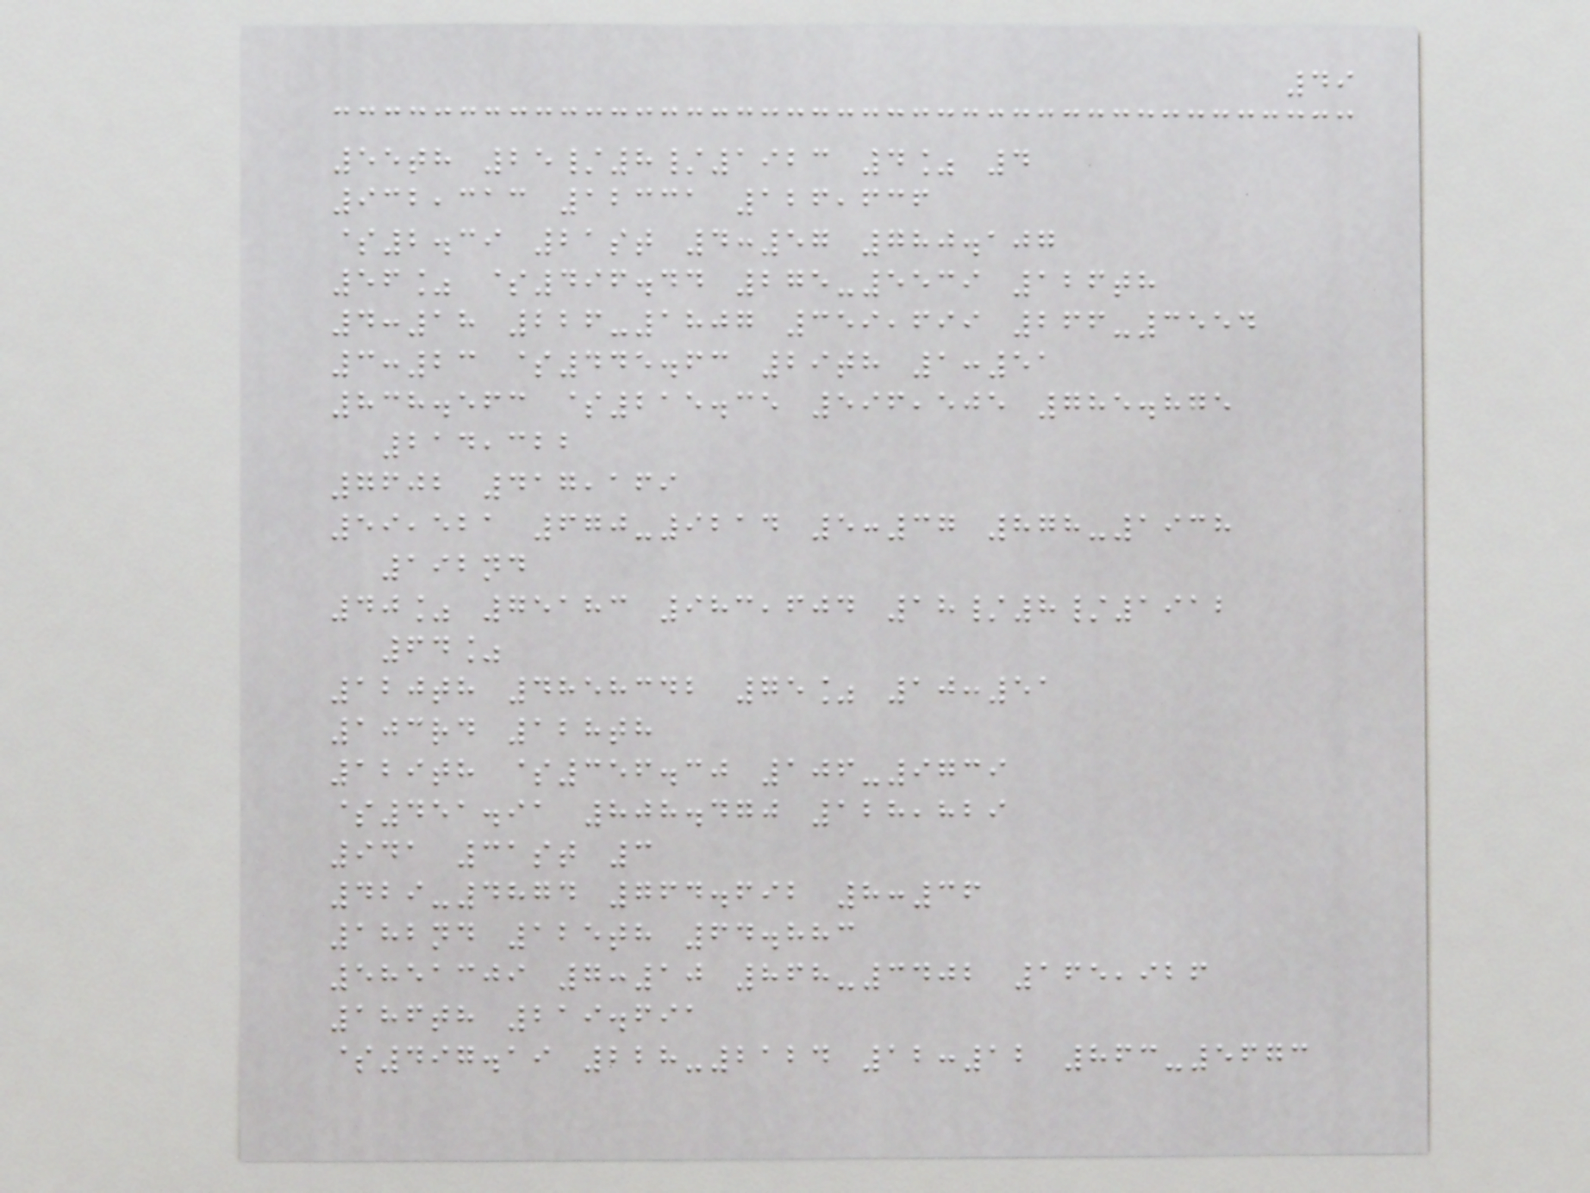49
55th 25/8/1923 4% 4
932,313 12331 126,636
$2.39 21st 4:57 780.107
56% $496.44 275-5539 126th
4:18 226-1807 359,699 266-3554
3:23 $445.63 29th 1:51
838.563 $215.35 596,505 785.875
214,322
7602 417,169
59,521 670-9214 5:37 878-1938
192nd
40% 75183 983,604 18/8/1912
64%
120th 4858342 75% 10:51
103rd 128th
129th $356.30 106-9739
$451.91 808.470 128,829
941 31st 3
429-4874 764.692 8:36
182nd 125th 64.883
5851309 7:10 868-3402 165,926
186th 219.691
$497.19 228-2124 12:12 863-5673
